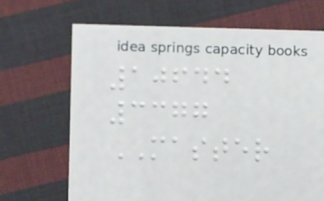10644
3377
MASTER
